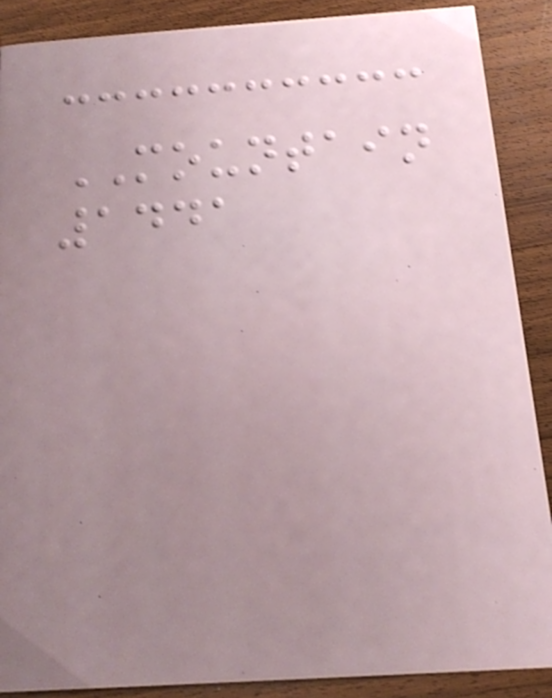MOUNTAIN
1441
